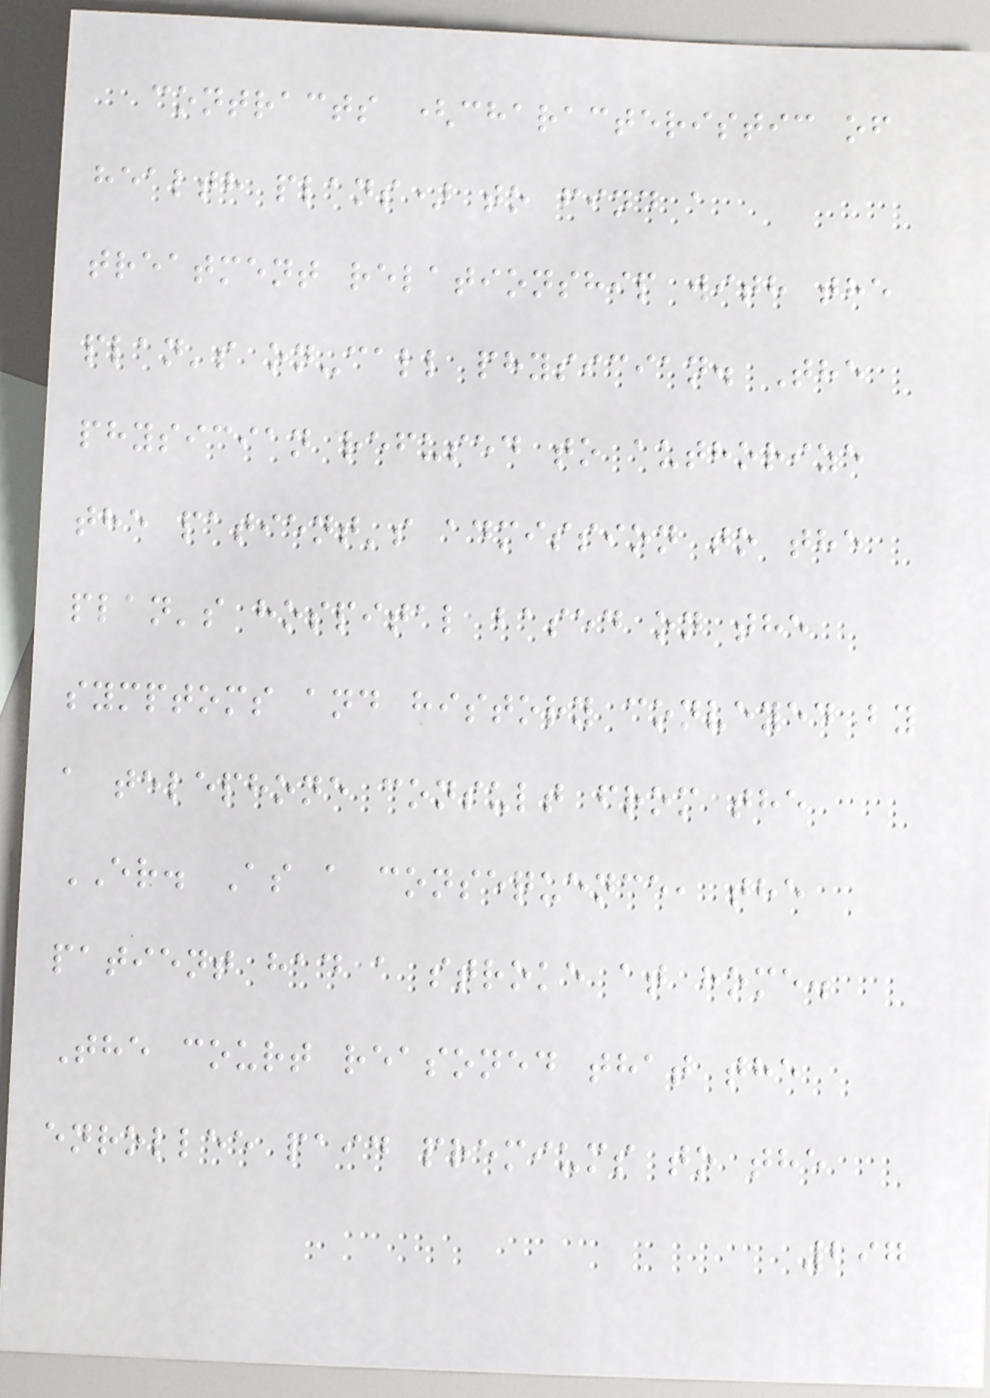contracts (characteristic of
health plans) to find a
treatment relationship with the
plan's on-call physician. The
physician refused to authorize
the patient's admission to the
plan's hospital based on the
symptoms and history conveyed by
a telephone consult from the
ER. As a consequence, the
patient had a stroke at home.
The court reasoned that the
enrollee paid premiums to the
297
